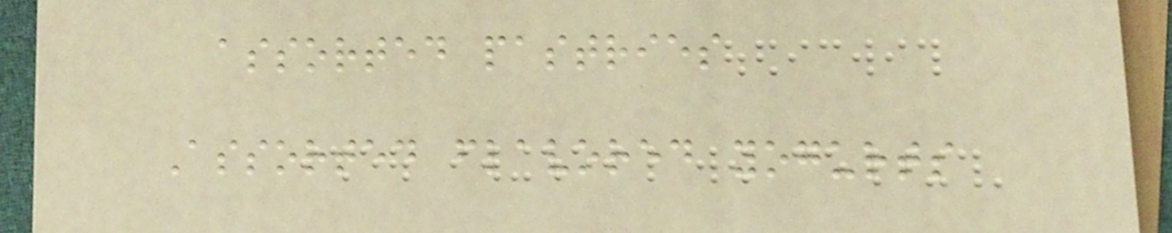assorted pastries
Assorted flavored yogurts
